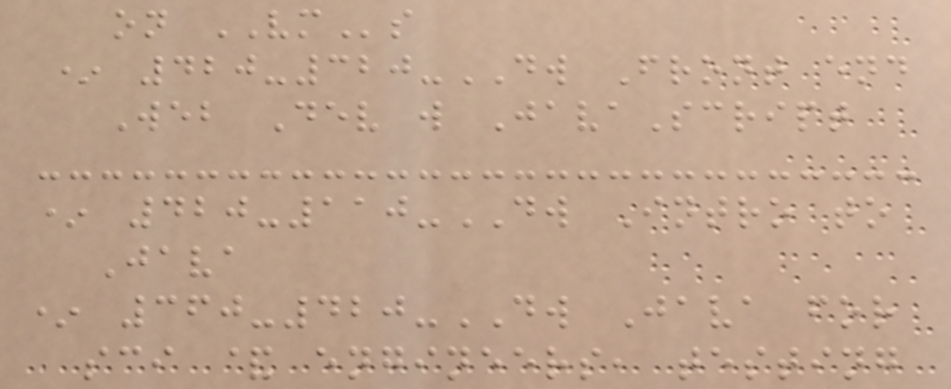on VMs
* 420-320-DW Front end
Web Dev w JavaScript
* 420-110-DW Intro to
Java
* 360-420-DW Java for
sci & engineers, testing
